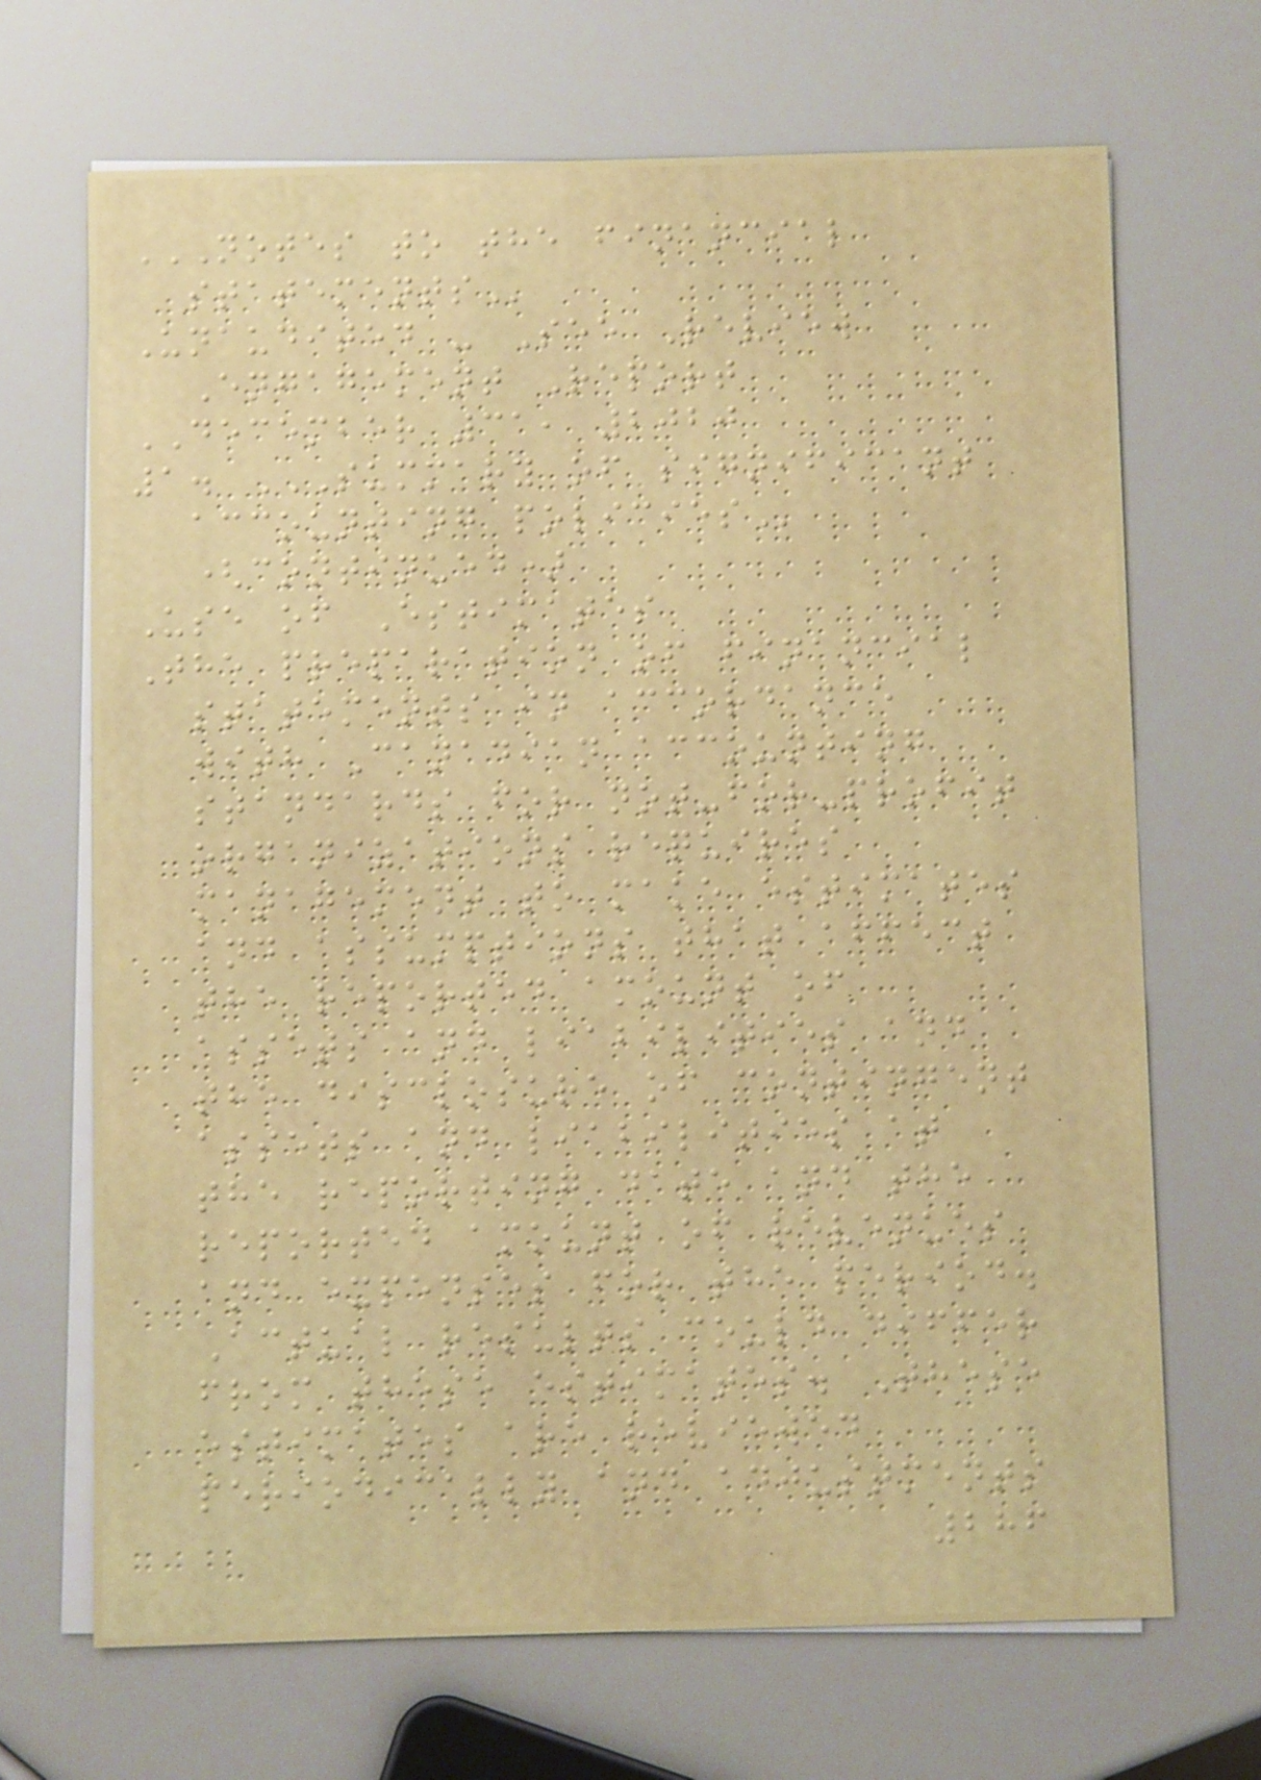NOTES TO THE FINANCIAL
STATEMENTS
Unaudited - See Review
Engagement Report
DECEMBER 31, 2020
1. SUMMARY OF SIGNIFICANT
ACCOUNTING POLICIES
(continued)
Use of Estimates
The preparation of financial
statements in accordance
with Canadian accounting
standards for not-for-profit
organizations requires
management to make estimates
and assumptions that affect
the reported amount of
assets and liabilities and
the disclosure of contingent
assets and liabilities at
the reporting date and the
reported amount of revenues
and expenses for the period.
Actual results could differ
from these estimates. These
estimates are reviewed
periodically and adjustments
286
